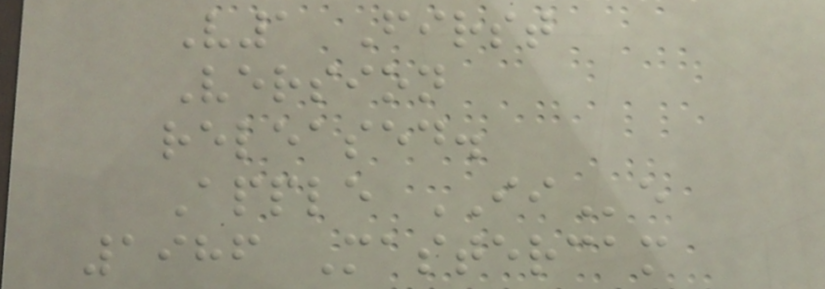V1 First
Version
released.
Apple IIe
1986 Mastercam
